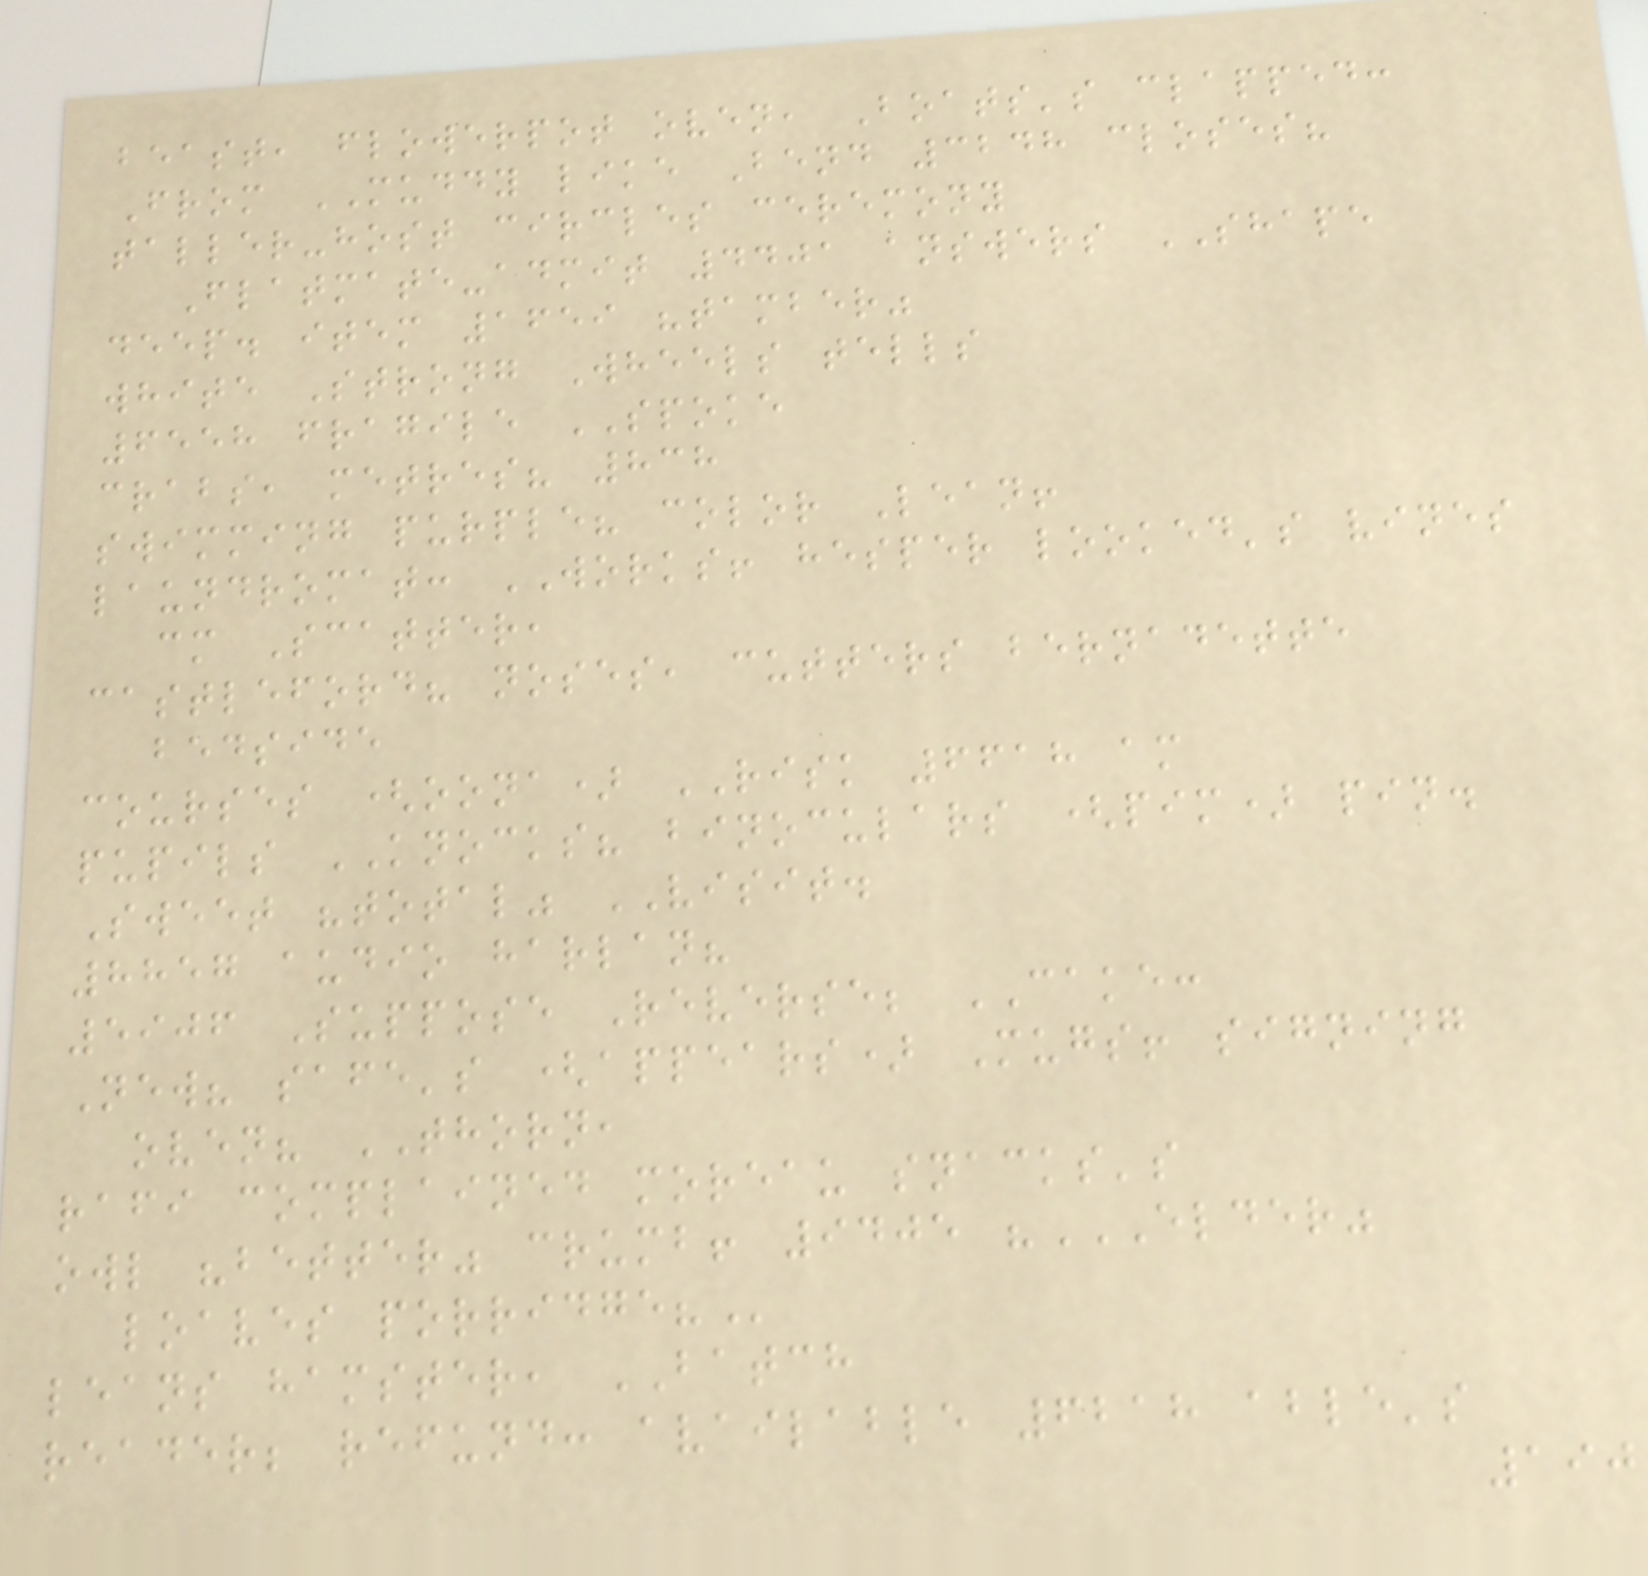beast, flowerpot oven, Boats's clapped:
From MUDDY like Bend 3248 closes?
taller-host circles ceremony
Flatmate-admit 4401 answers SHAPE
deep. item 1659 "tamber"
white Strong Wheels tells
6558 fragile SPOKE
crabs, metres? 838
swimming purple? color Lean!
laundromat: WORKS! hesper looked's vines
cm Scatter,
castleford? noses, cutters bernadette
bedside
courses (oona) RISK 6618 am
pupils KNOCKS? binoculars (pim) pin.
Sweet "total" VISIT.
8857 audio harlan?
5906 Suppose Reverse; CAKE:
New? safe's (appears) Mugs! signing
oven? THORN,
rafi complained moreau snacks's
owl "better" crumb! 9405 "ELDER"
LOAVES PORRIDGE?
leans hamster, BATCH
reader; refund: available 6218 able's
190
